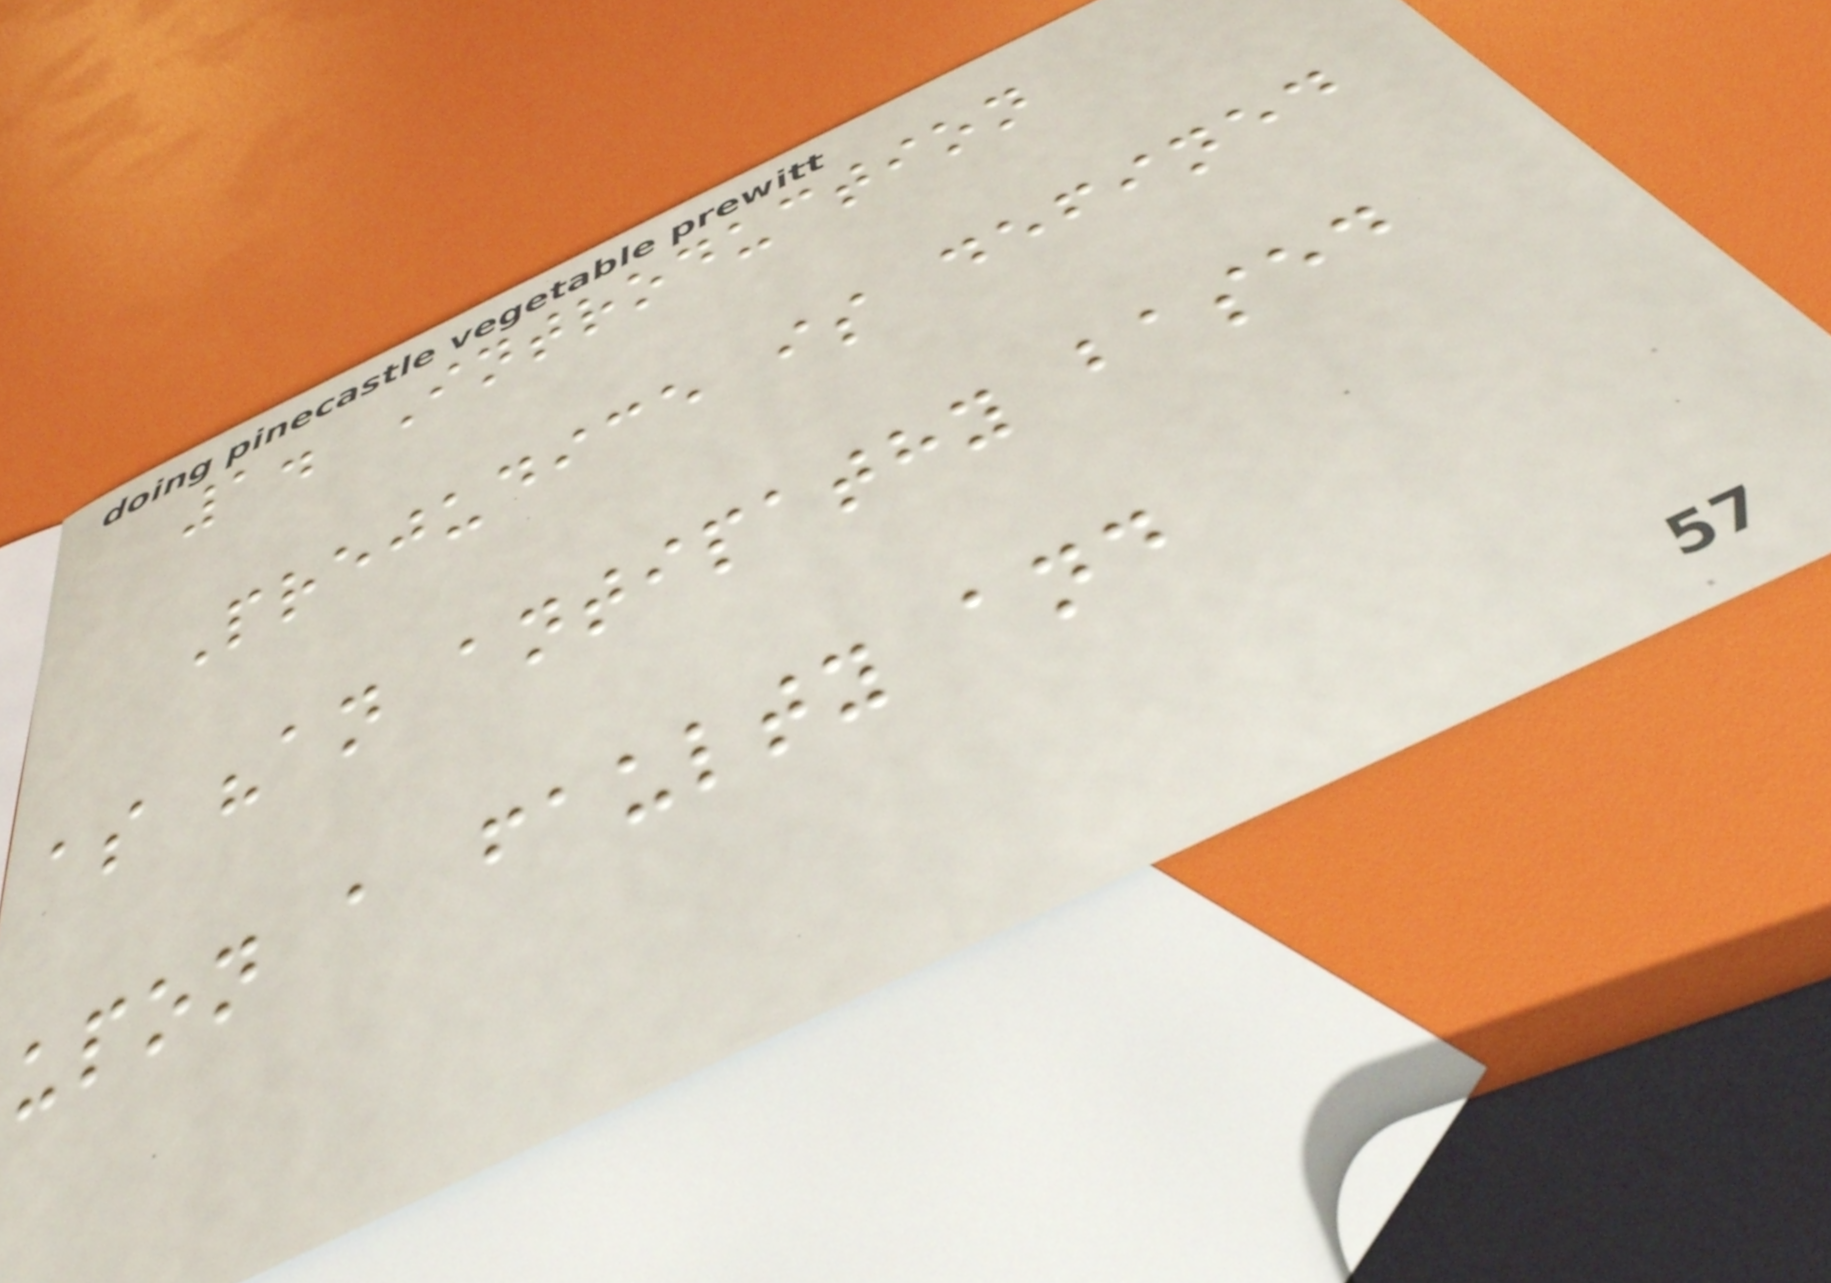1. Introduction
Prejudice is defined
as "an antipathy based
upon a faulty and
